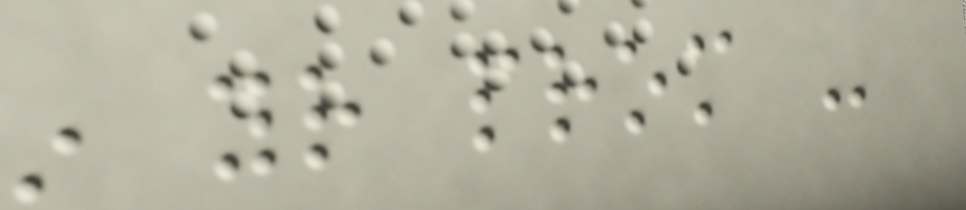in your prom -
